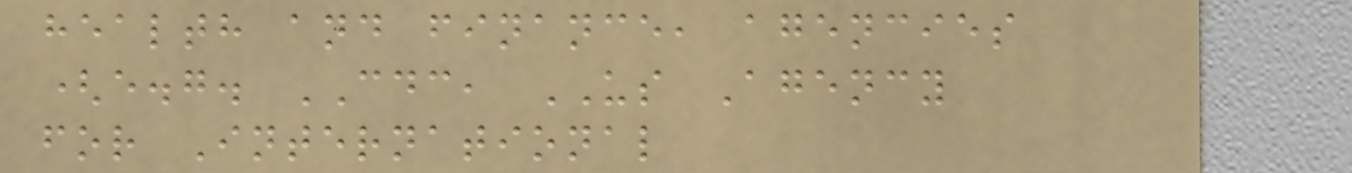health and finance, agencies
(e.g. CDC, US Agency
for International
